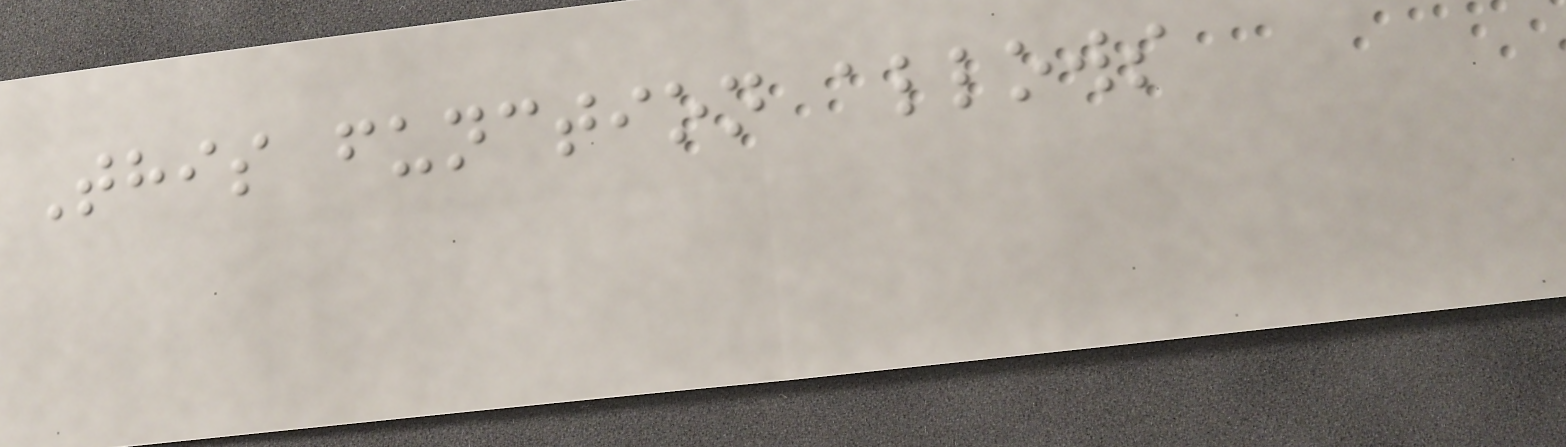This function allows
